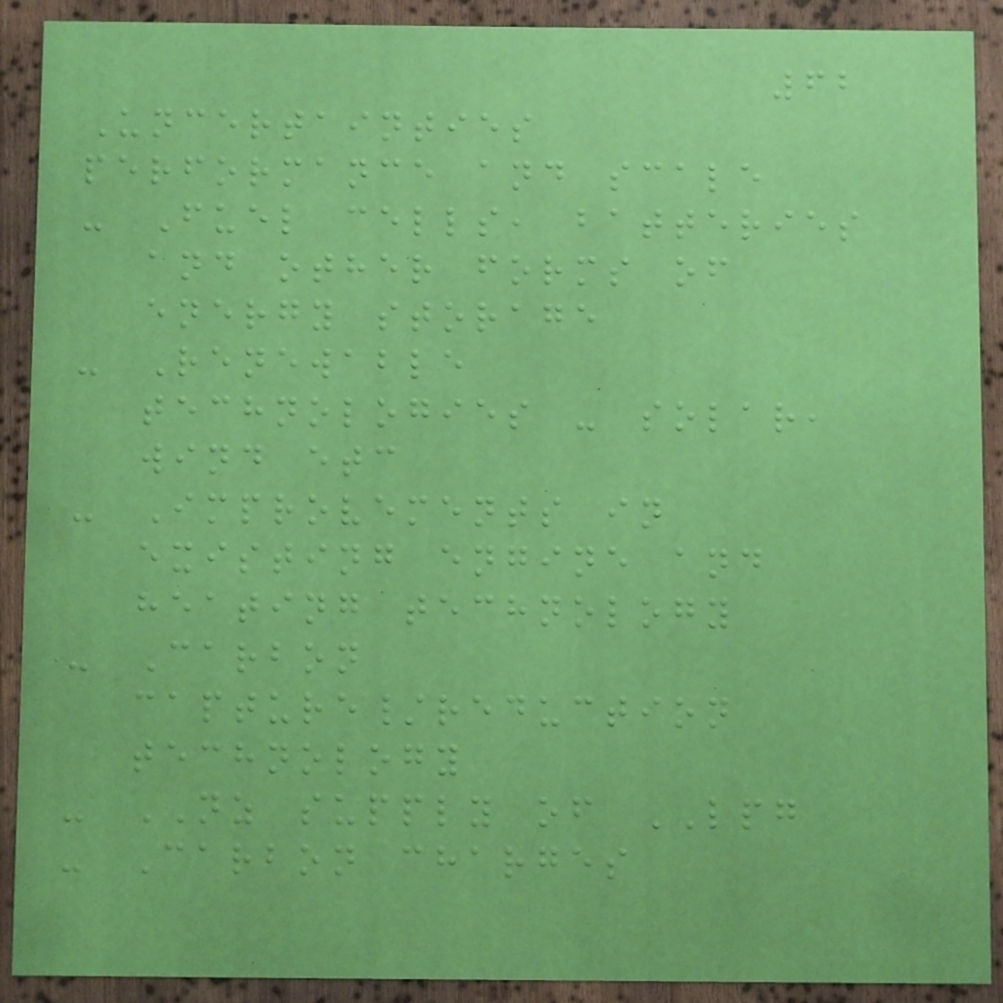62
Uncertainties
performance and scale
- Fuel cells, batteries
and other forms of
energy storage
- Renewable
technologies - solar,
wind etc
- Improvements in
existing engine and
heating technology
- Carbon
capture/reduction
technology
- NZ supply of LPG
- Carbon charges
